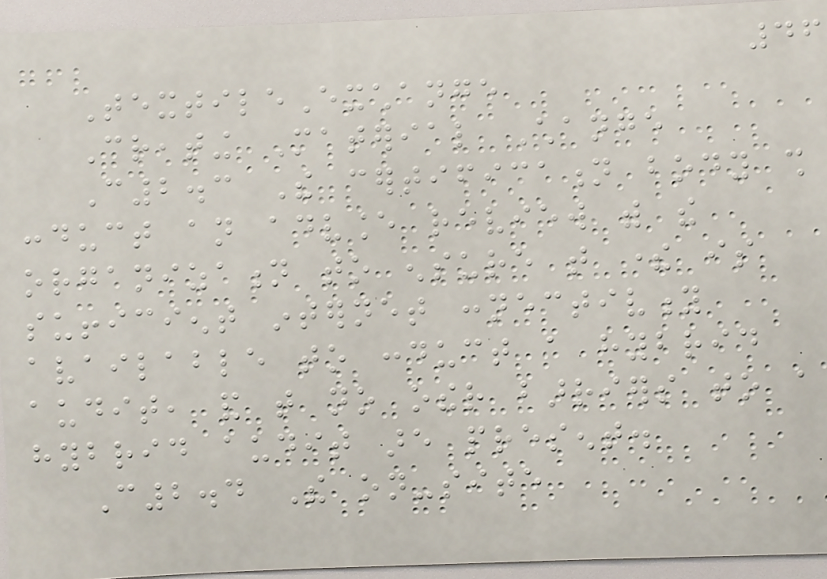46
TextileExchange
Creating Material Change
C2.3 The certification body shall
conduct an advance review with the
organization to ensure that there is
sufficient internet connectivity
available to conduct a hybrid
audit, and that no other barriers to a
hybrid audit are present.
C2.4 The on-site
